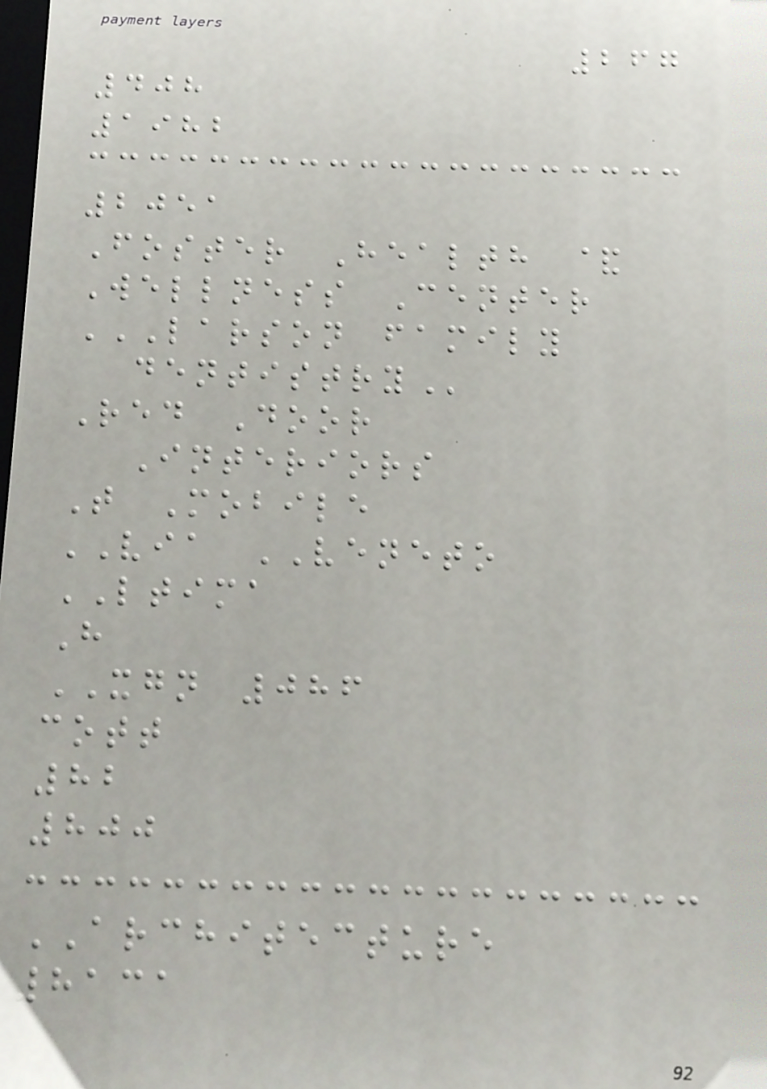267
408
1982
2051
Foster Health &
Wellness Center
LARSON FAMILY
DENTISTRY
Red Door
Interiors
T Mobile
VIA VENETO
LTIMA
H
XGN 086
cott
82
800
ARCHITECTURE
8131
